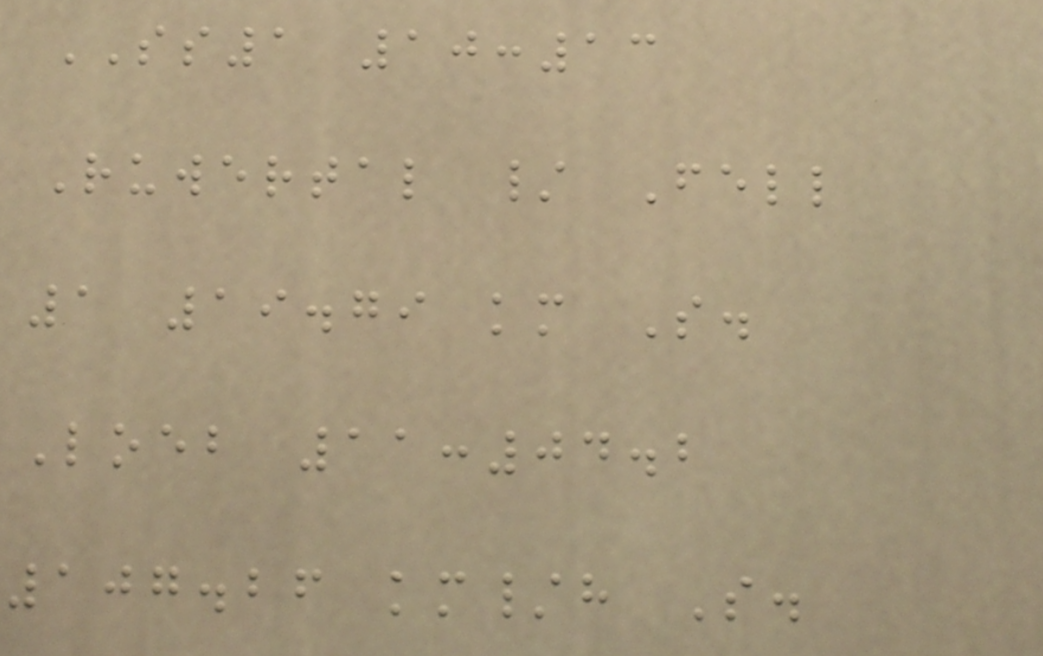SS1 10:13
Ruwertal / Fell
1 19.79 km S.
Loeb 11:04.2
107.26 km/h S.
